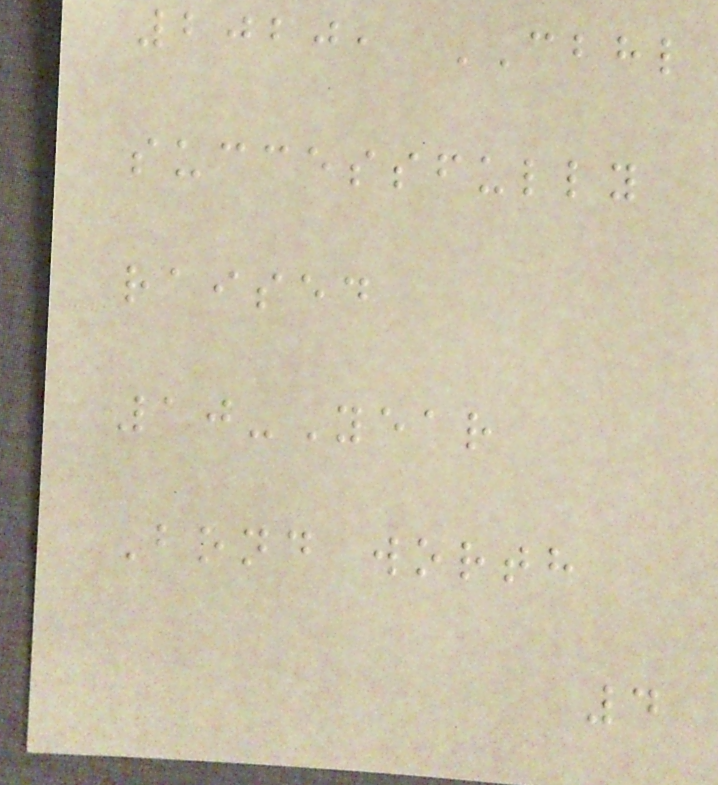2020, CBHL
successfully
raised
10-Year
Bond worth
4
